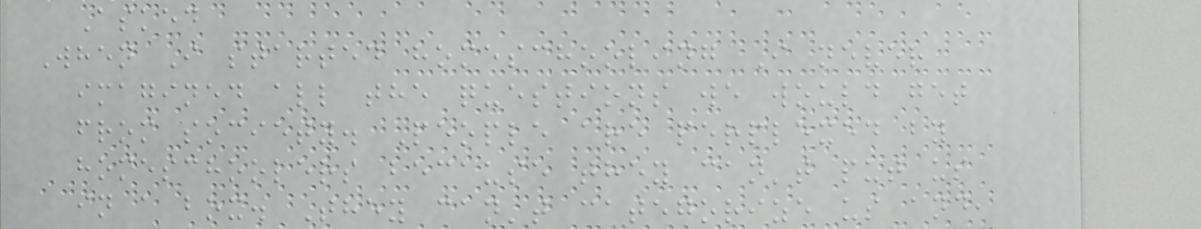Asked
When I started homeschooling I never
imagined all the questions we would get
from society. People are perplexed by
homeschoolers because they can't put us
in a box. They can't categorize us and,
